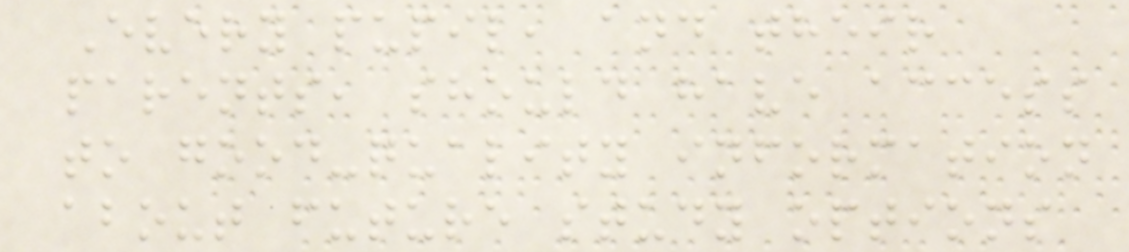Every pupil, and their
parents, should have access
to good-quality information
about future study options
